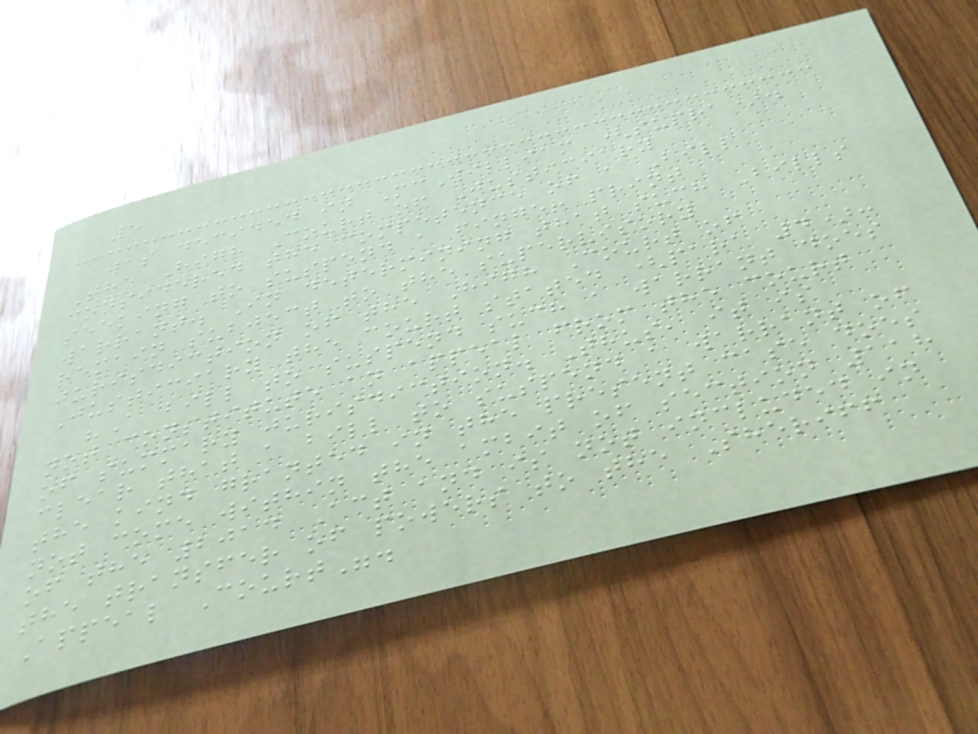5
was decided in McWilliam (supra).
The High Court of Justiciary
considered the competence of a Bill
seeking to suspend a finger print
warrant. In determining that such Bills
remain subject to the supervisory
jurisdiction of the High Court of
Justiciary the court stated (para 4):
"A bill to suspend such a warrant does
not constitute an appeal from the court
of summary jurisdiction. Thus, it is
clear that a bill to suspend a warrant of
the kind granted in the present case does
not come within the ambit of section 118
of the 2014 Act and is not included in
the transfer of powers to the Sheriff
Appeal Court".
